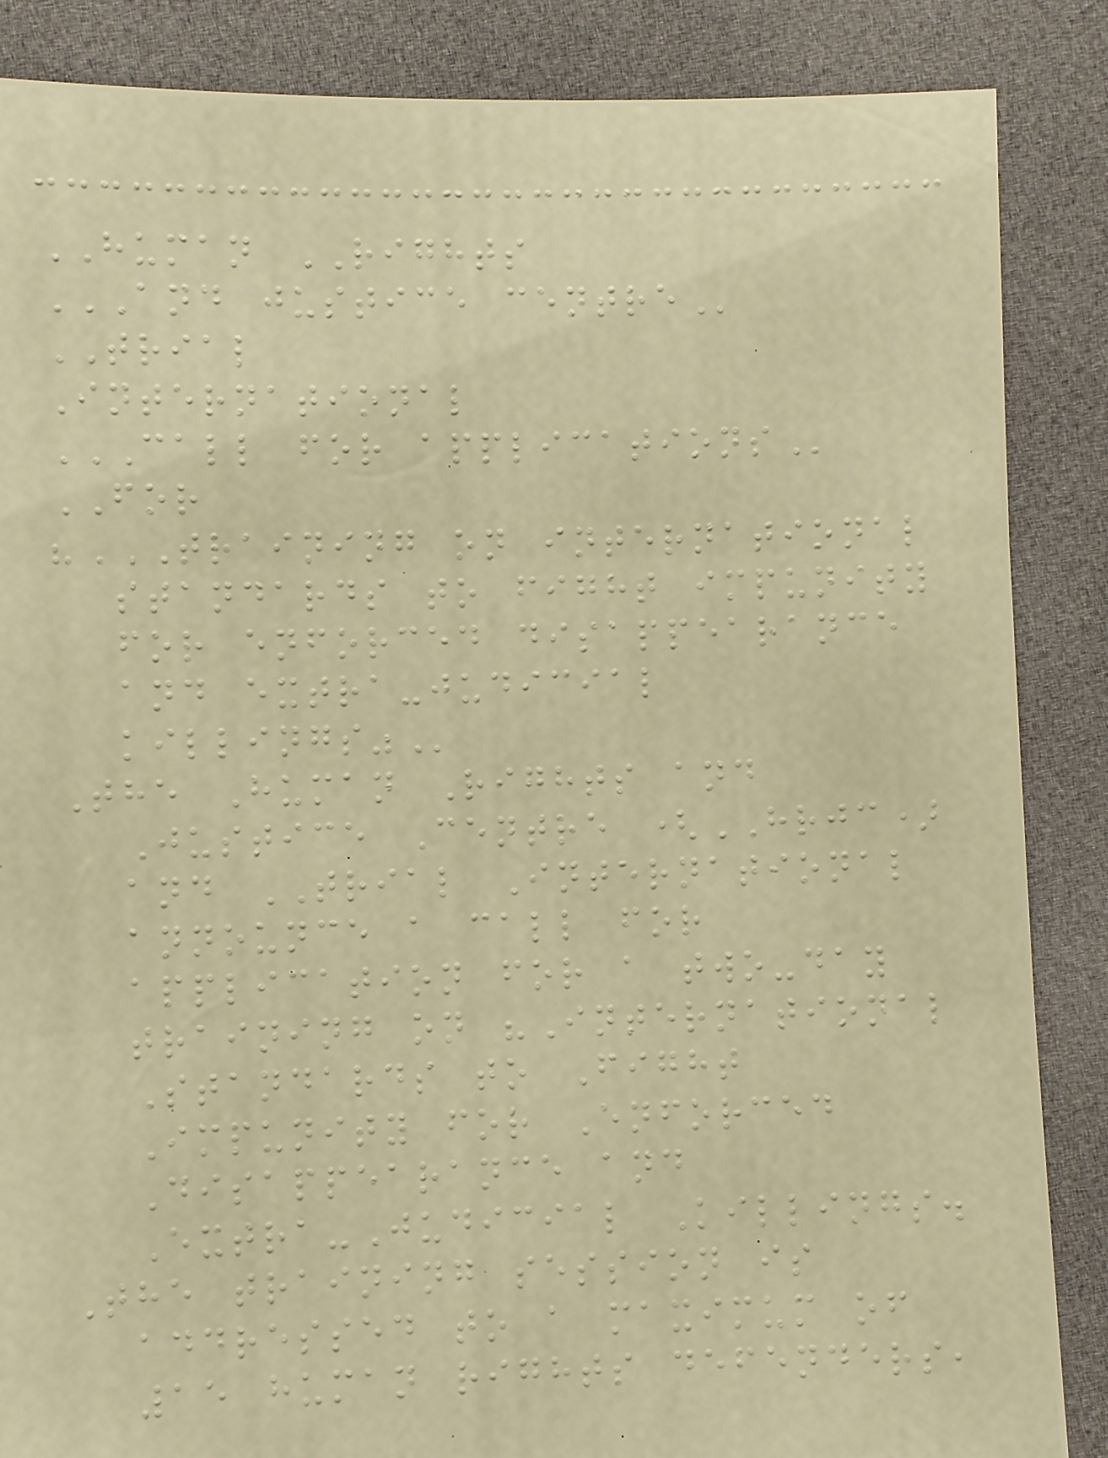HUMAN RIGHTS
AND JUSTICE CENTRE
TRIAL
International
CALL FOR APPLICATIONS
FOR
"TRAINING ON INTERNATIONAL
STANDARDS TO FIGHT IMPUNITY
FOR ENFORCED DISAPPEARANCE
AND EXTRA-JUDICIAL
KILLINGS"
The Human Rights and
Justice Centre (HRJC)
and TRIAL International
announce a call for
application for a two-day
training on "International
Standards to Fight
Impunity for Enforced
Disappearance and
Extra-Judicial Killings.
The training session is
addressed to a maximum of
15 human rights defenders,
